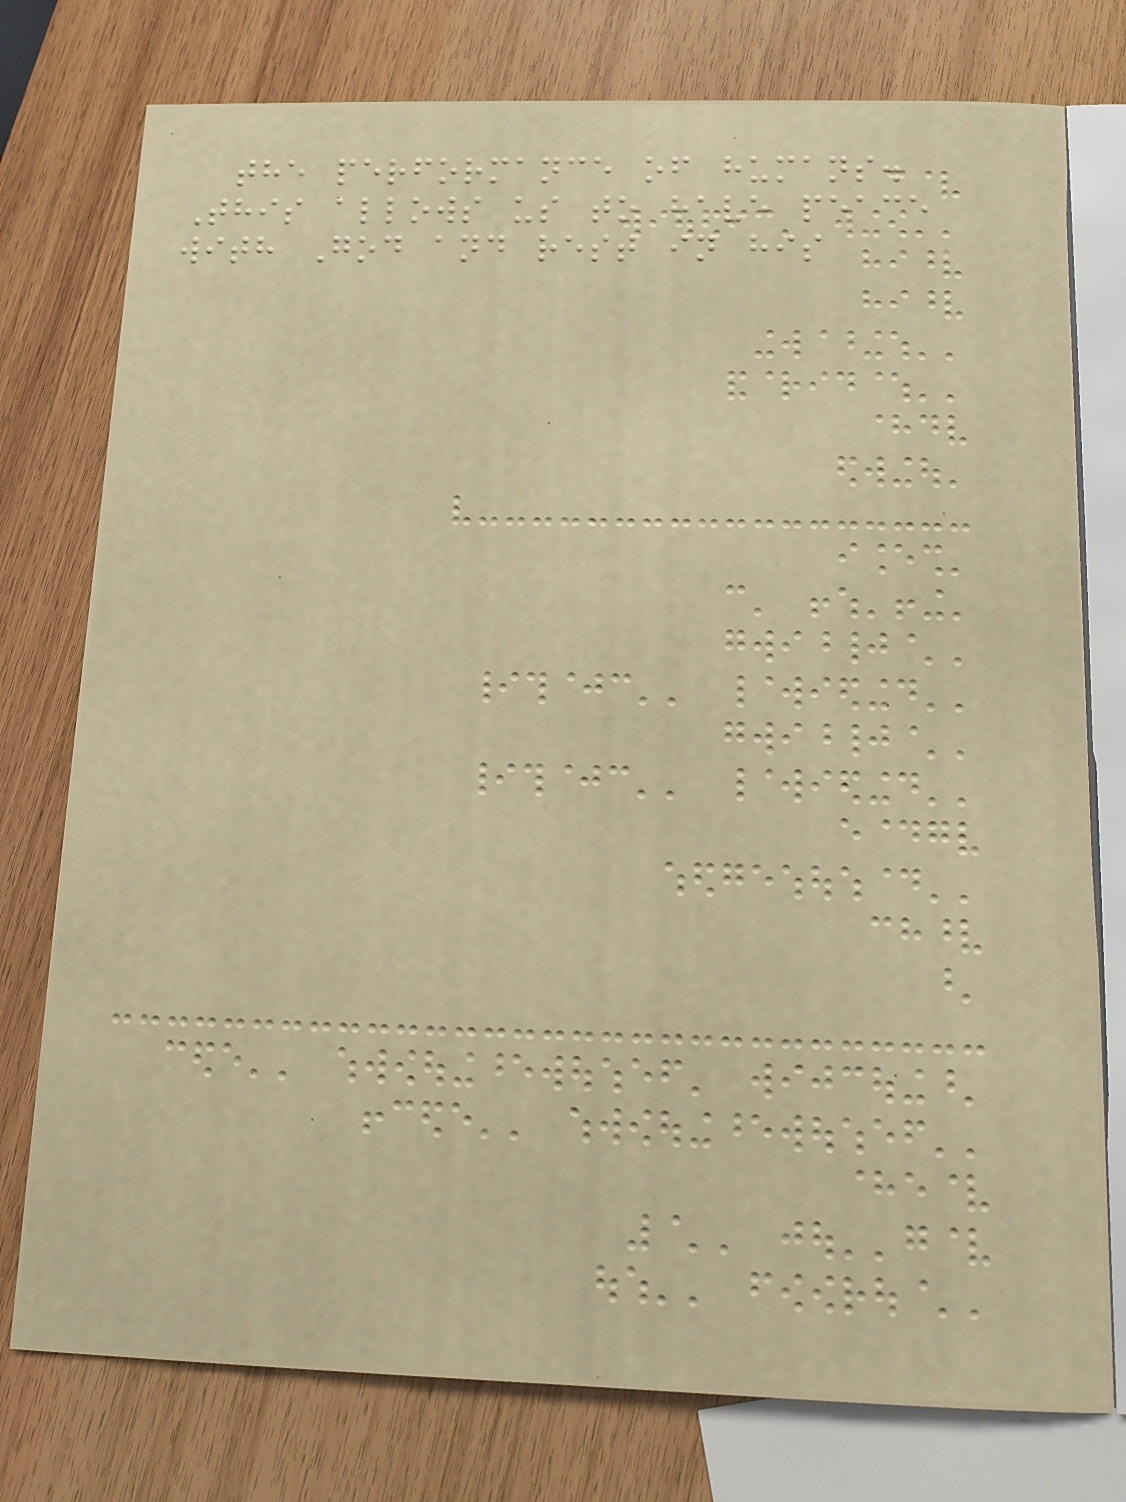the performance of humans.
This allows us to have peace
with God and rest in his
